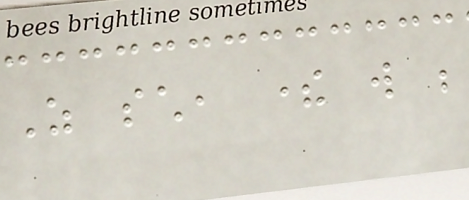As such, there will be
